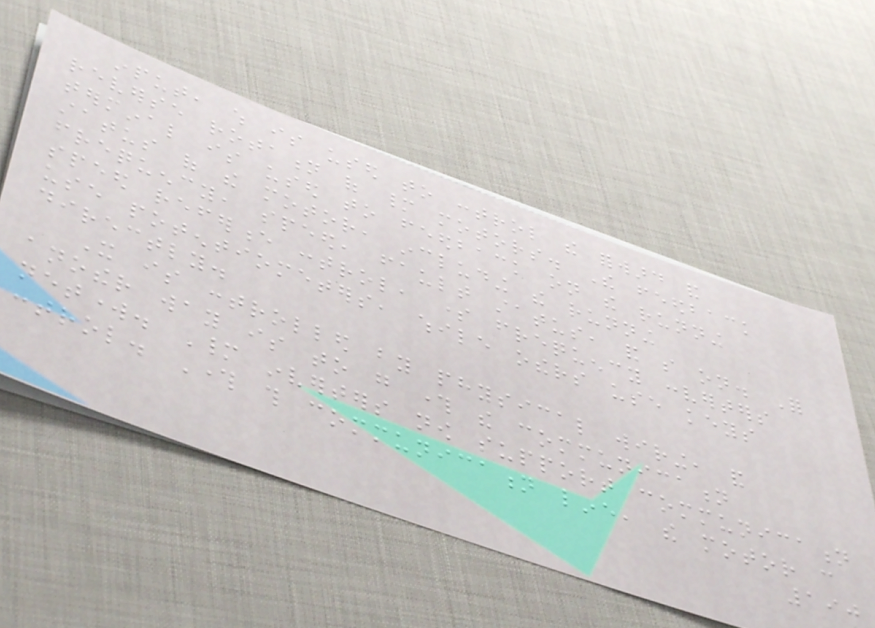input, which is used to control the forward and
reverse rotation of many motors. The feedback
terminal is used to feedback on the running
status of the motor, including the running
frequency, speed, fault status, and so on. For
speed reference control, some frequency converters
use potentiometers, while others use keys
directly.
It is controlled by physical wiring, and
another way is to go through the communication
network. Many inverters now support communication
control. Through this communication line, the motor can
190
